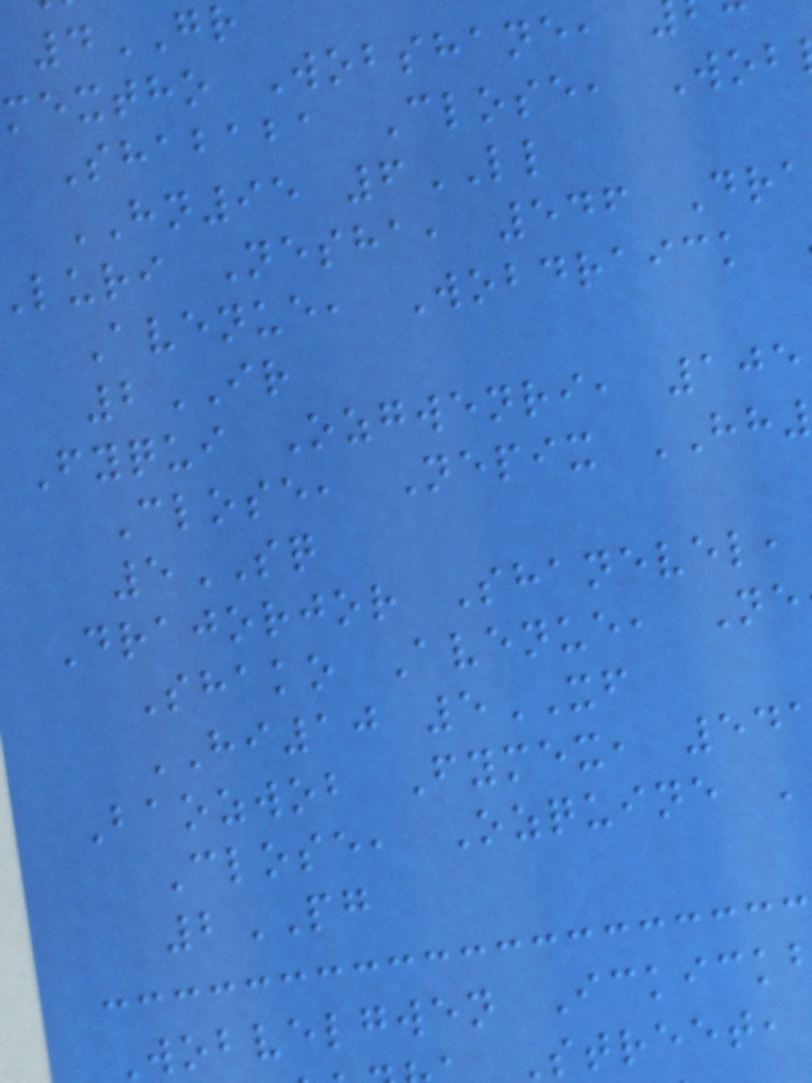4GR
mextho Wobshane,
Shababa Close, Wob
HN95 6LL
luri Nesha, 546 Dra
Avenue, Wobdraick
2IR
Fyqui Ozgwenri, 105
Close, Nepix HH
5SQ
Drajorjor Shanevel,
Shako Avenue, Ne
HI10 5XF
Baozwob Fymex, 54
Close, Ozquine
2PG
Wobvelgwen Ickick
Street,
